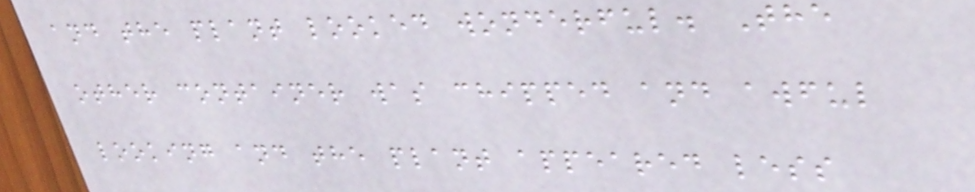and the plant looked wonderful. The
other container was chipped and awful
looking and the plant appeared less
